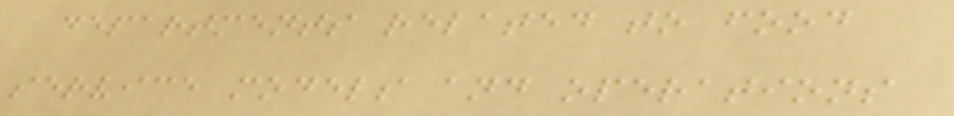departments related to food
service models and operations
